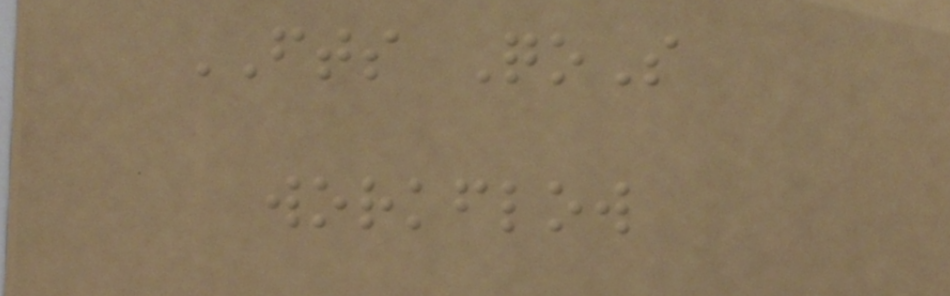FTS QoS
workflow
